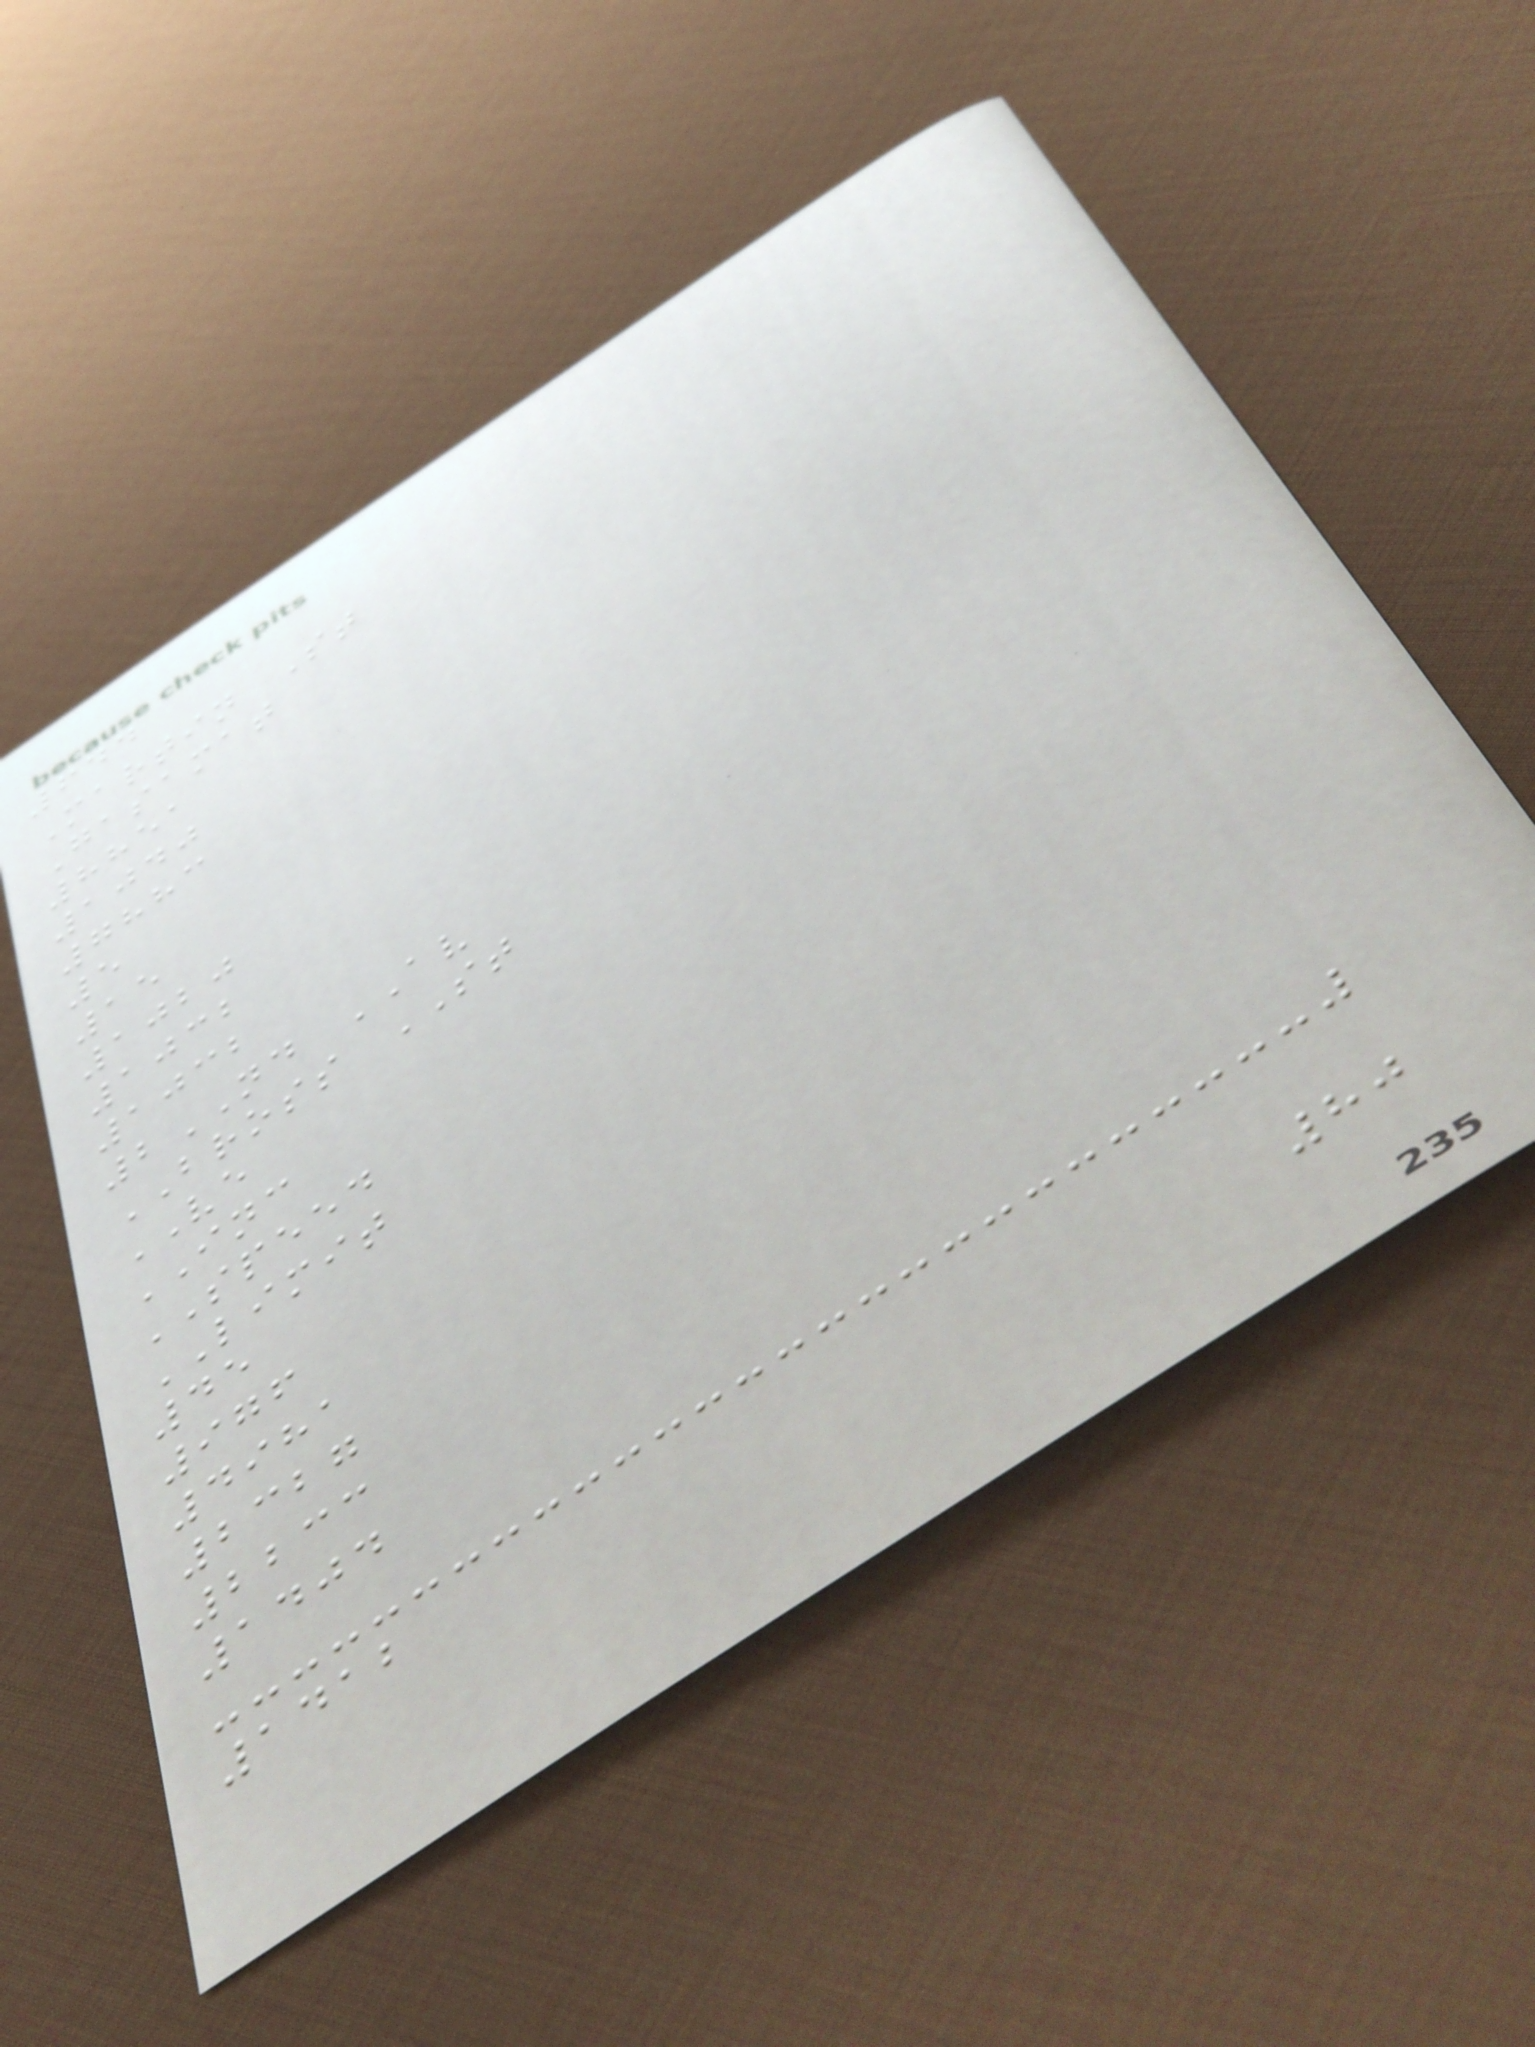644
Martin St
Gasamat
8851
1040
7883
5
15
1020
1032
1032
2ND AV
BROSS ST
VE
INC
SPEED
LIMIT
45
976
4981
2327
2233
1404
1412
80
